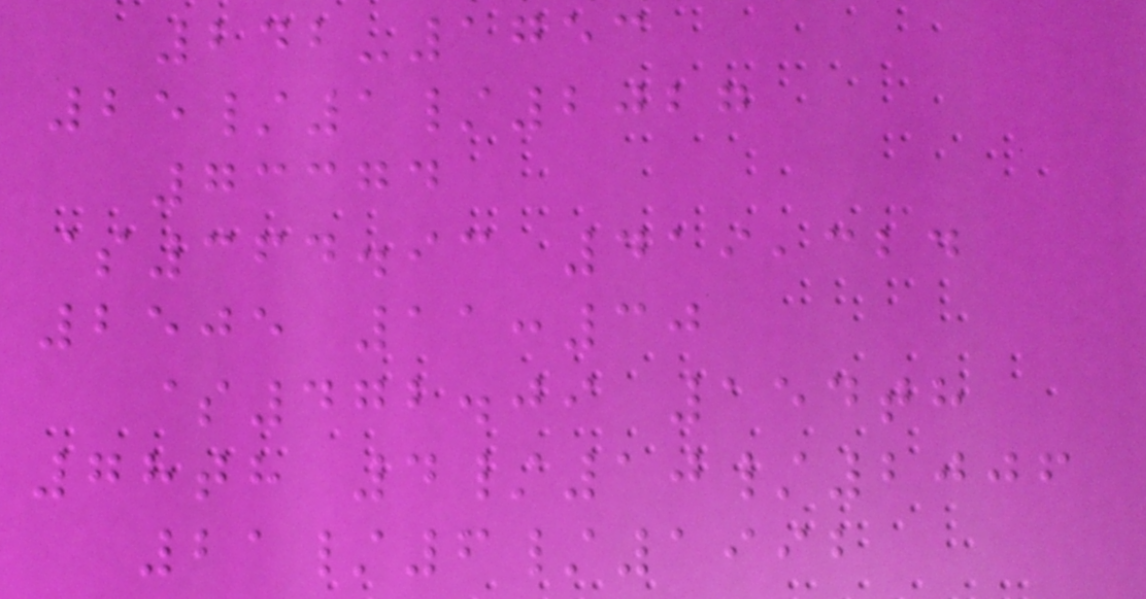242-1753
25/1/2027
73374
$364.93 419,324
2505 11:30
$472.09 154th
78th 4/10/2006
21/6/1992
